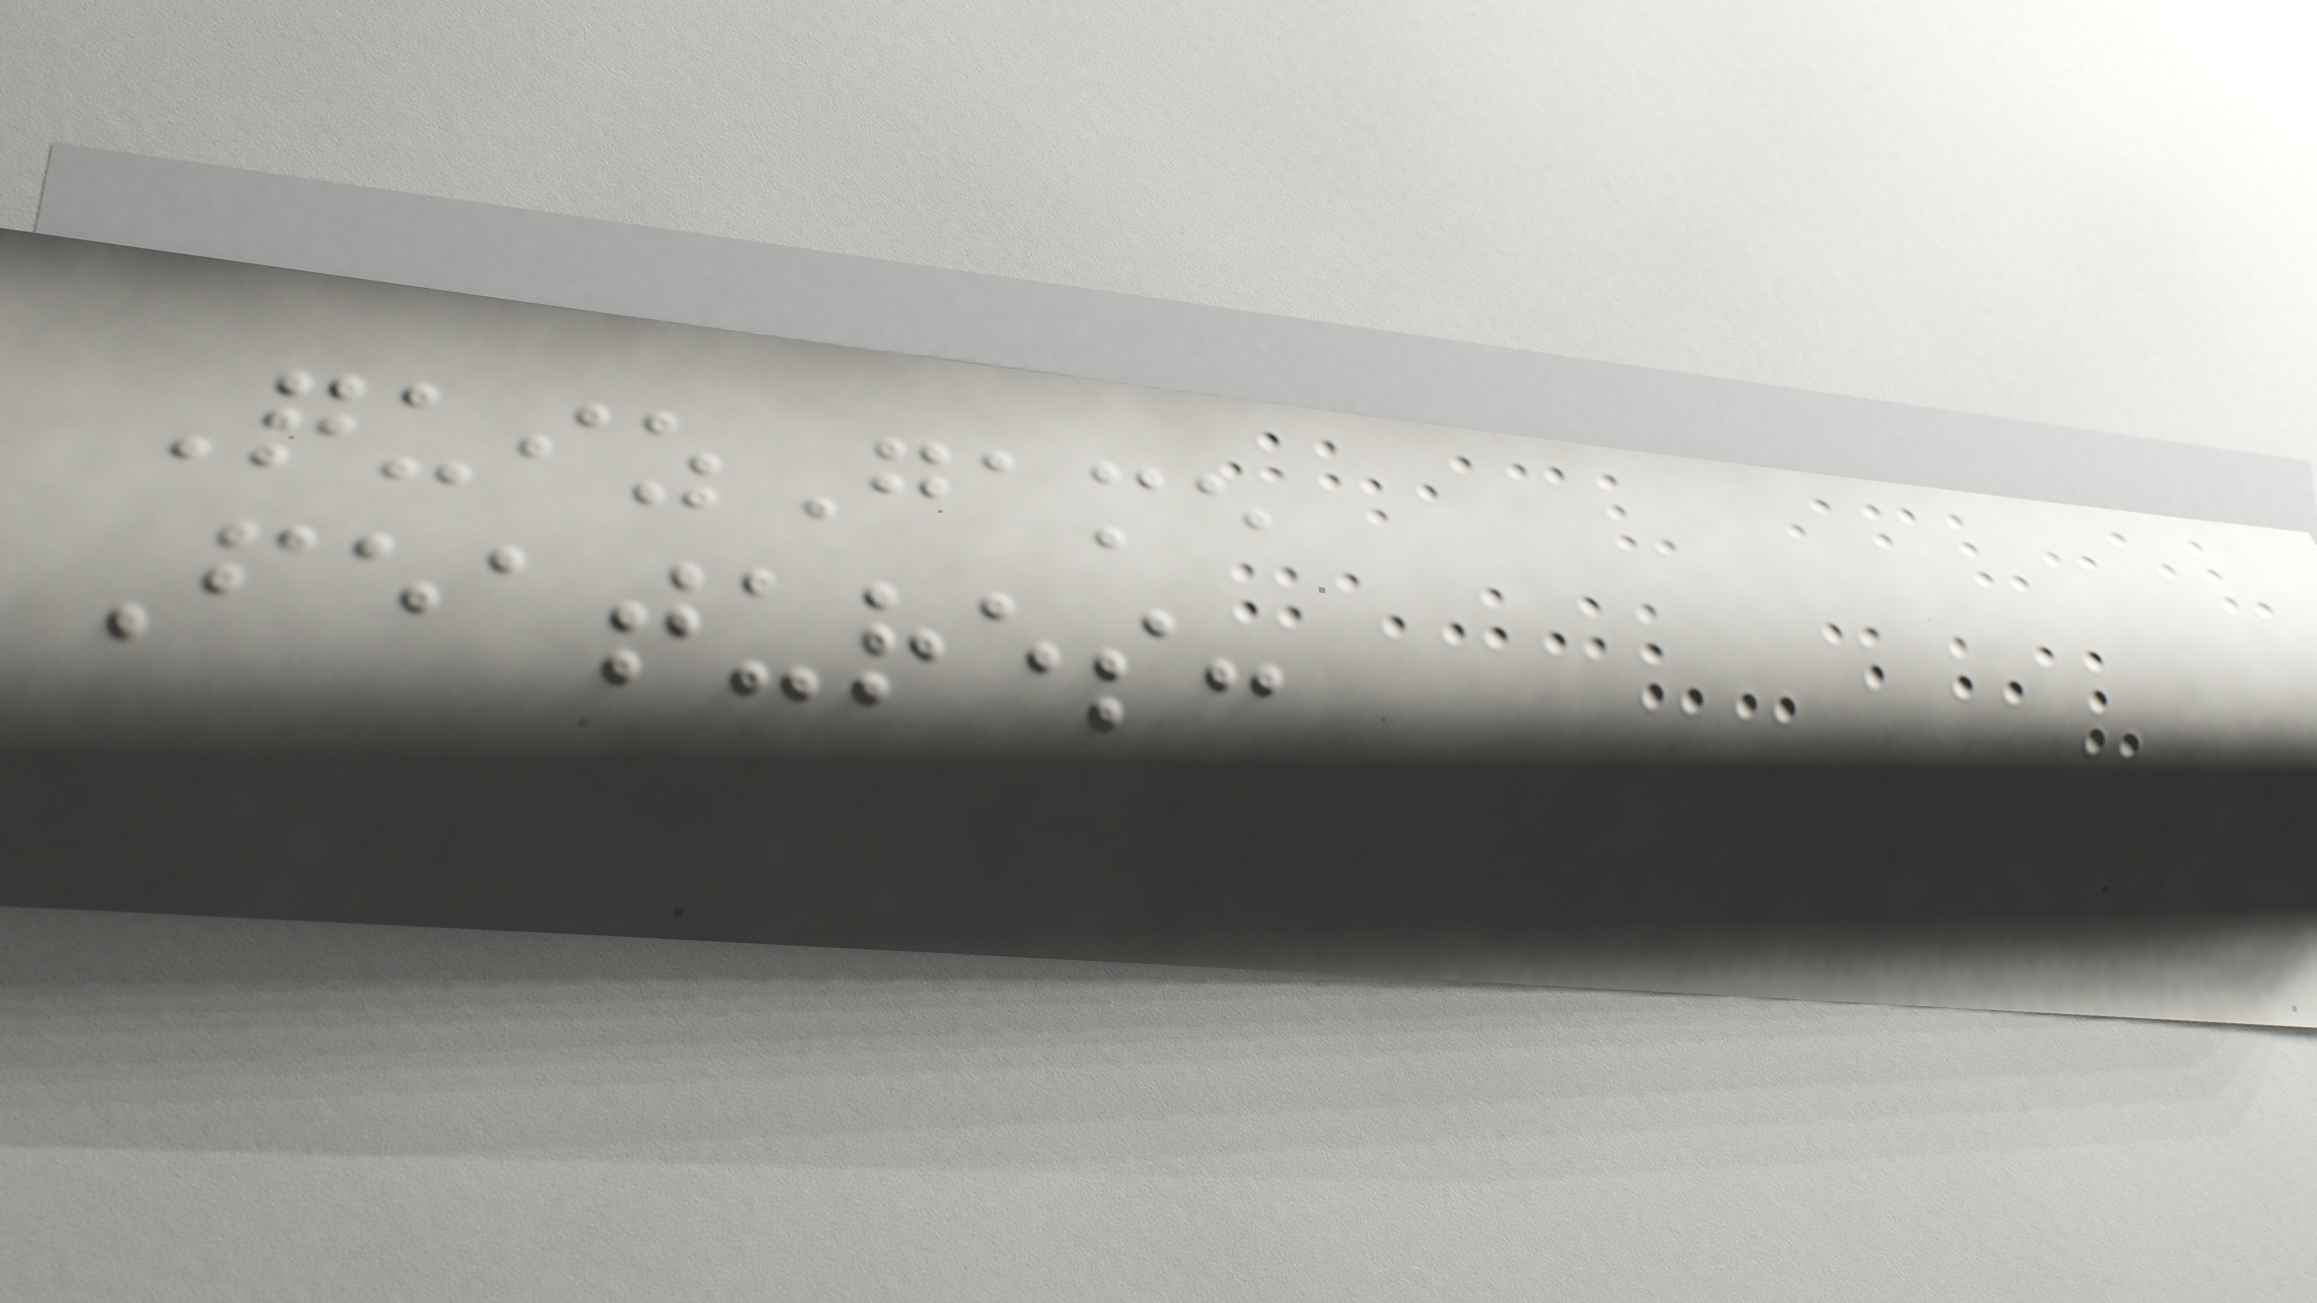QuizGame
Features:
